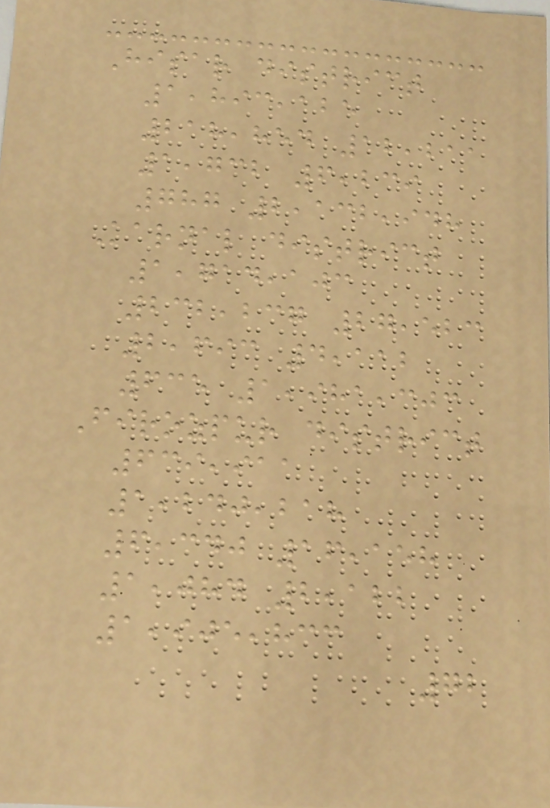Hisar district
1,893,125
218,854 12,211
1,732 6,239
787 2,132,948
Karnal district
1,714,103
232,237 27,523
2,693 4,112
635 1,981,303
Firozpur district
639,911
1,240,218
6,340 16,158
1,084 2,122
1,905,833
72
